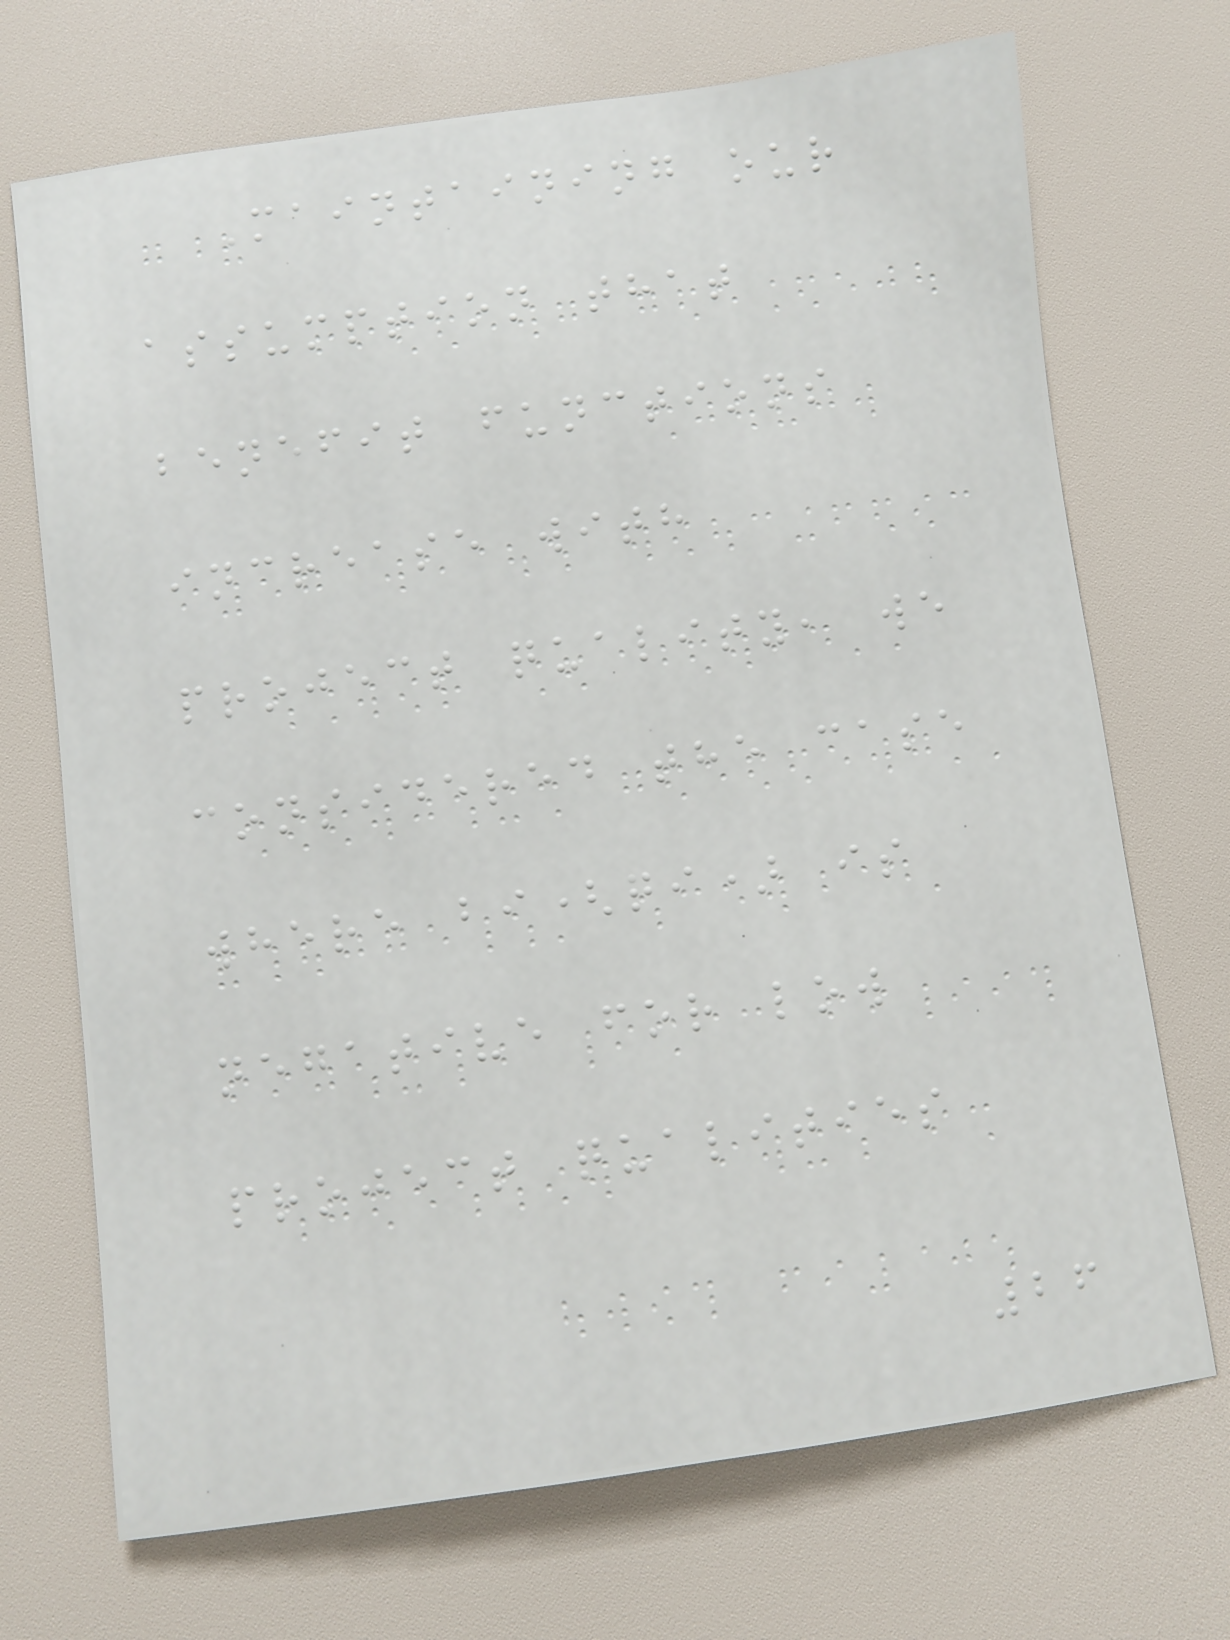Maintaining our
assumption that
benefit functions
increase with
project quality, we
considered the case
where bi(qi) is
negative for low
project qualities
26
